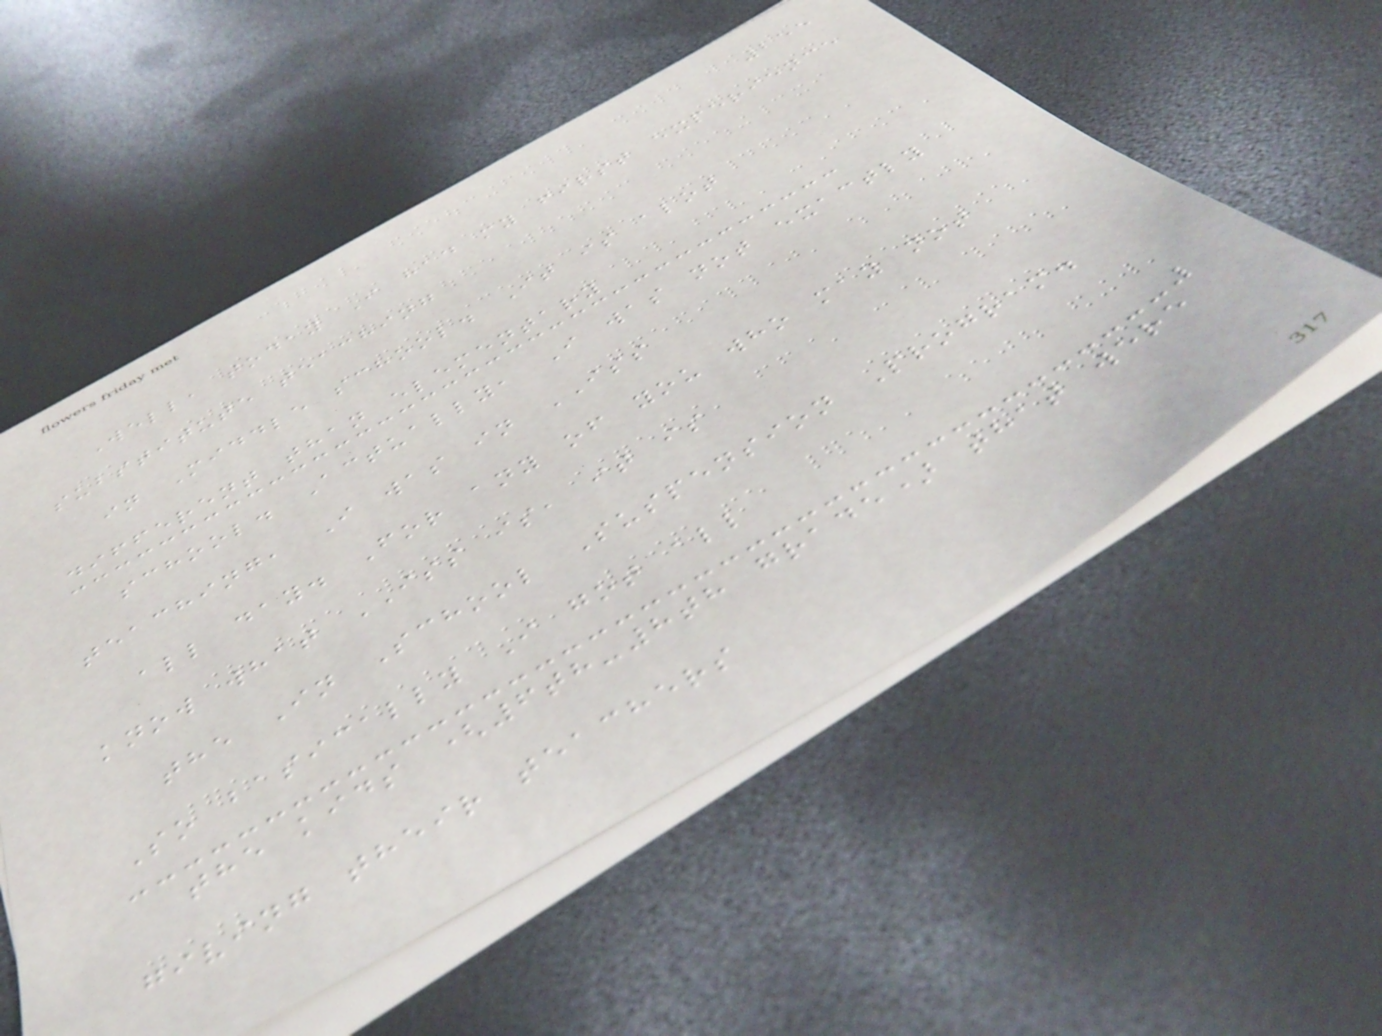255
Well, today I had my first experience
substitute teaching
in Middle school. It is alot
different than elementary
school. Actually, I was not exactly
teaching, I was in ISS
all day. For any of you who may not
know what ISS is, it is
the In School Suspension Program.
So basically I got all
the kids (6th-8th grade) that were
giving their teachers
